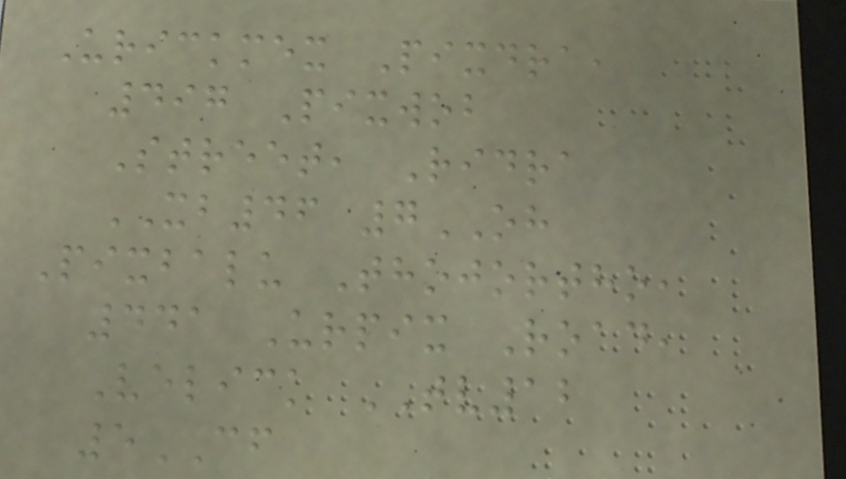Urickmex Pixdra,
497 Pixwob
Street, Ridra
XB46 7OH
Pixbalu Thojortho,
441 Urpix Road,
Velick TV12
5CF
